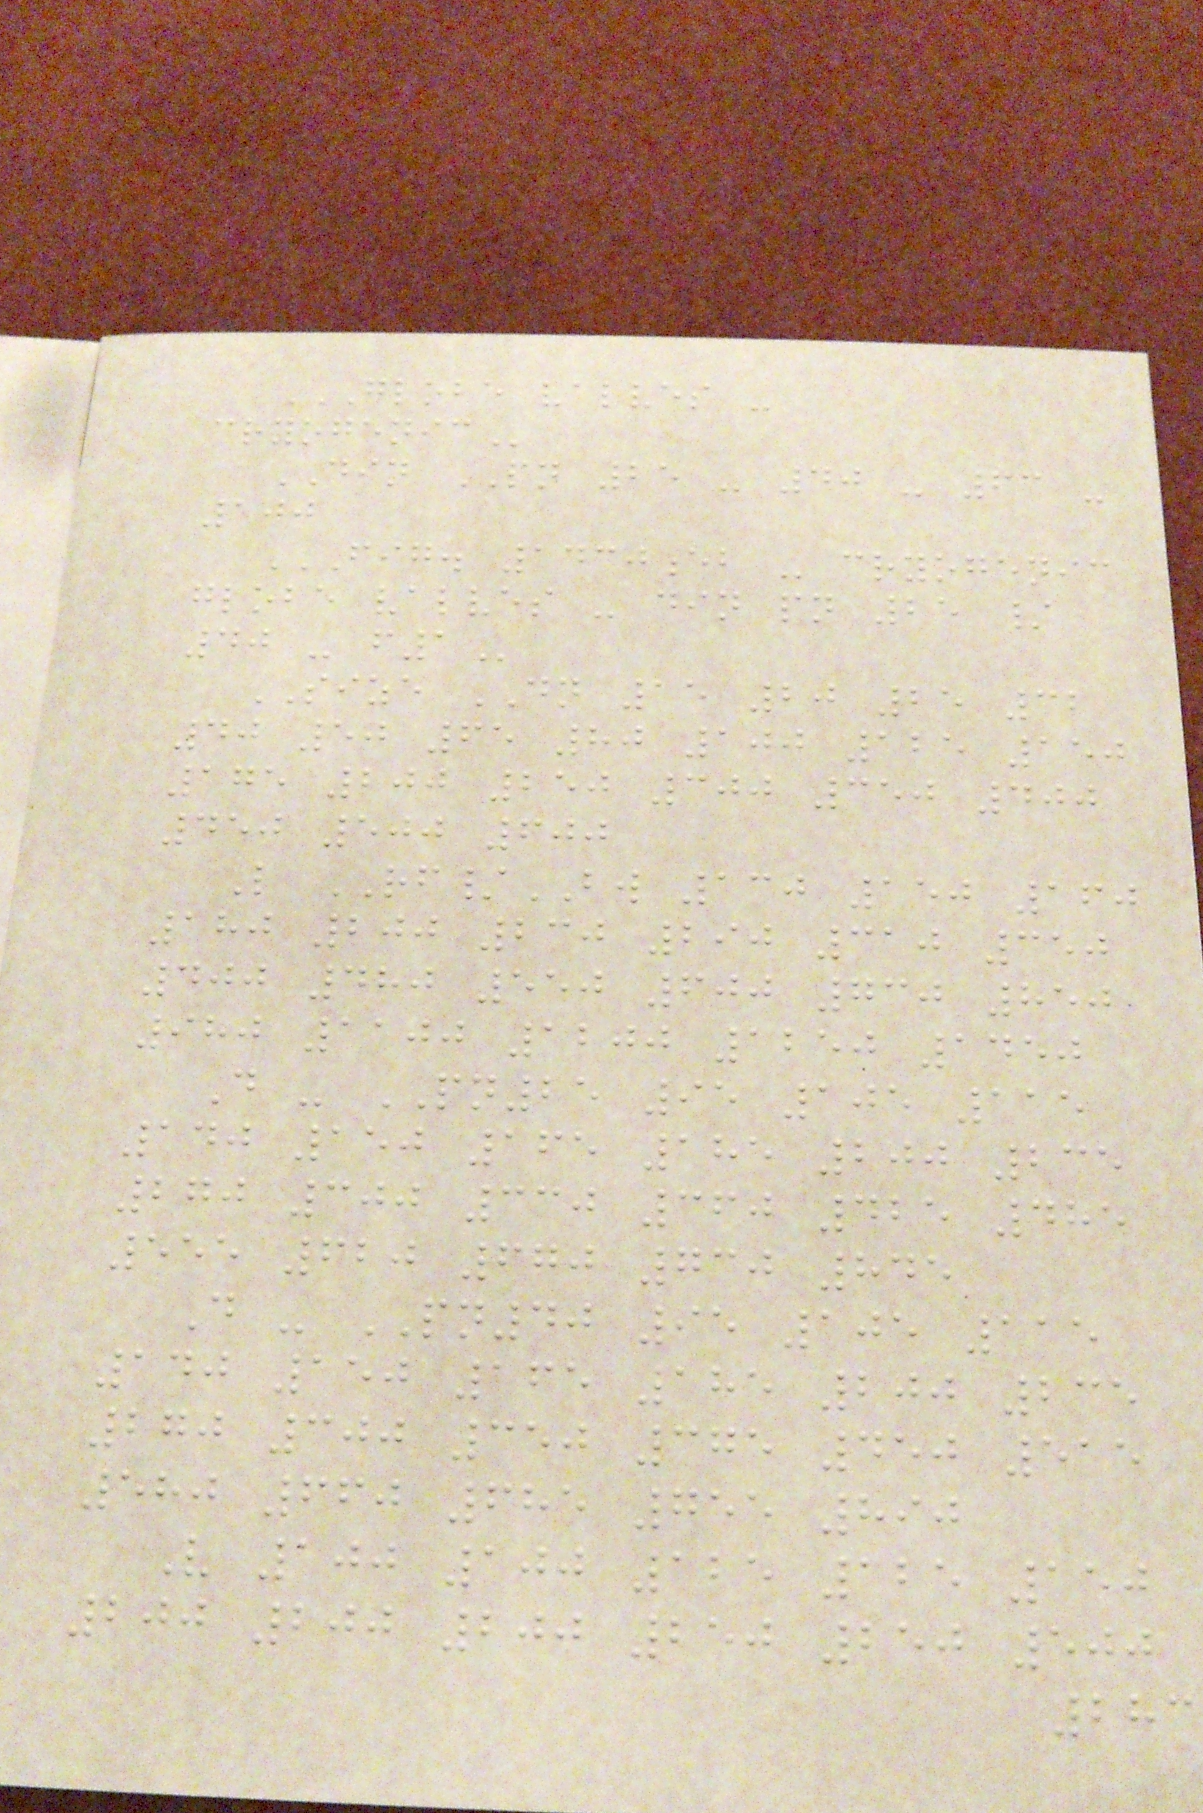GLOBE VALVES -
CRYOGENIC
DIN PN 25 - 40 - 63 -
100
FIG. 1430EB - CRYOGENIC
GLOBE VALVES - DIN PN 25 /
40 - F1
SIZE DN 15 20 25 32
40 50 65 80 100 125 150
175 200 250 300 350 400
450 500 600
L RF/BW 130 150 160
180 200 230 290 310 350
400 480 550 600 730 850
980 1100 1200 1250 1450
D - PN25 95 105 115
140 150 165 185 200 235
270 300 330 360 425 485
555 620 670 730 845
D - PN40 95 105 115
140 150 165 185 200 235
270 300 350 375 450 515
580 660 685 755 890
V 100 100 125 125 150
200 200 200 250 250 500
283
